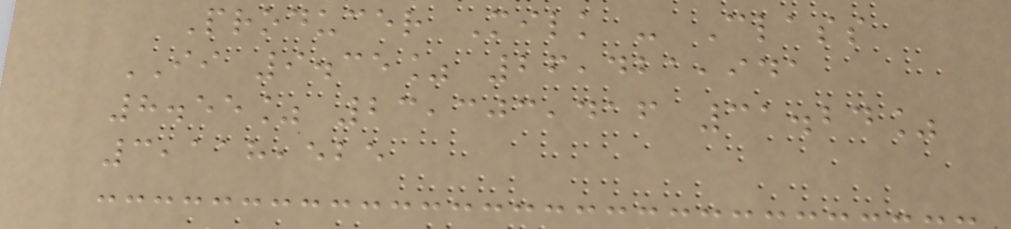Producer Milk - Class
II 9.35% 26,421,941
8.55% 23,303,416 31.24%
3,118,525
